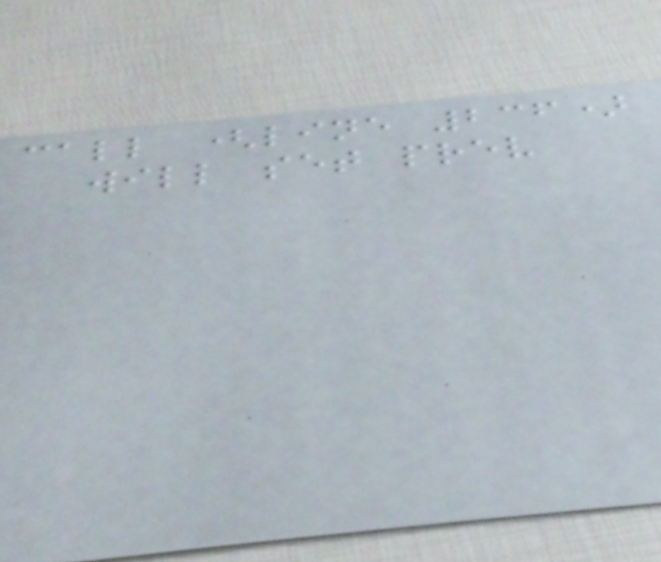call (line 236)
will set prev
